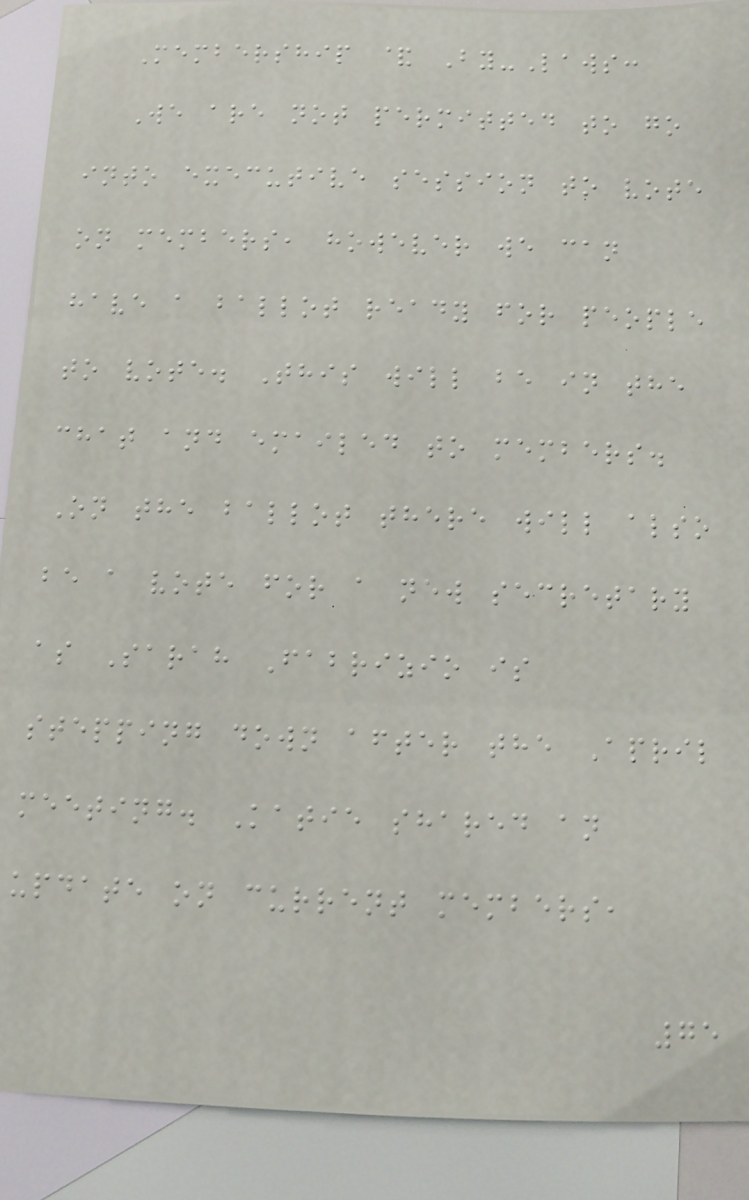Membership & By-Laws:
We are not permitted to go
into executive session to vote
on members, however we can
have a ballot ready for people
to vote. This will be in the
chat and emailed to members.
On the ballot there will also
be a vote for a new secretary
as Sarah Fabrizio is
stepping down after the April
meeting. Katie shared an
update on current members,
75
